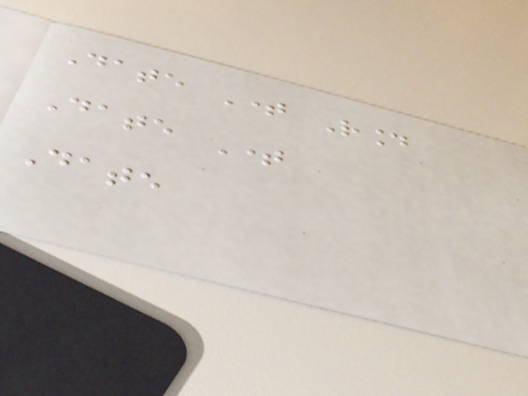Date Time Round
Date Time
Date
